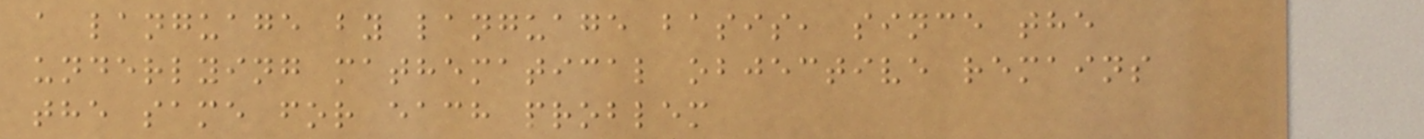a language by language basis, since the
underlying mathematical objective remains
the same for each problem
